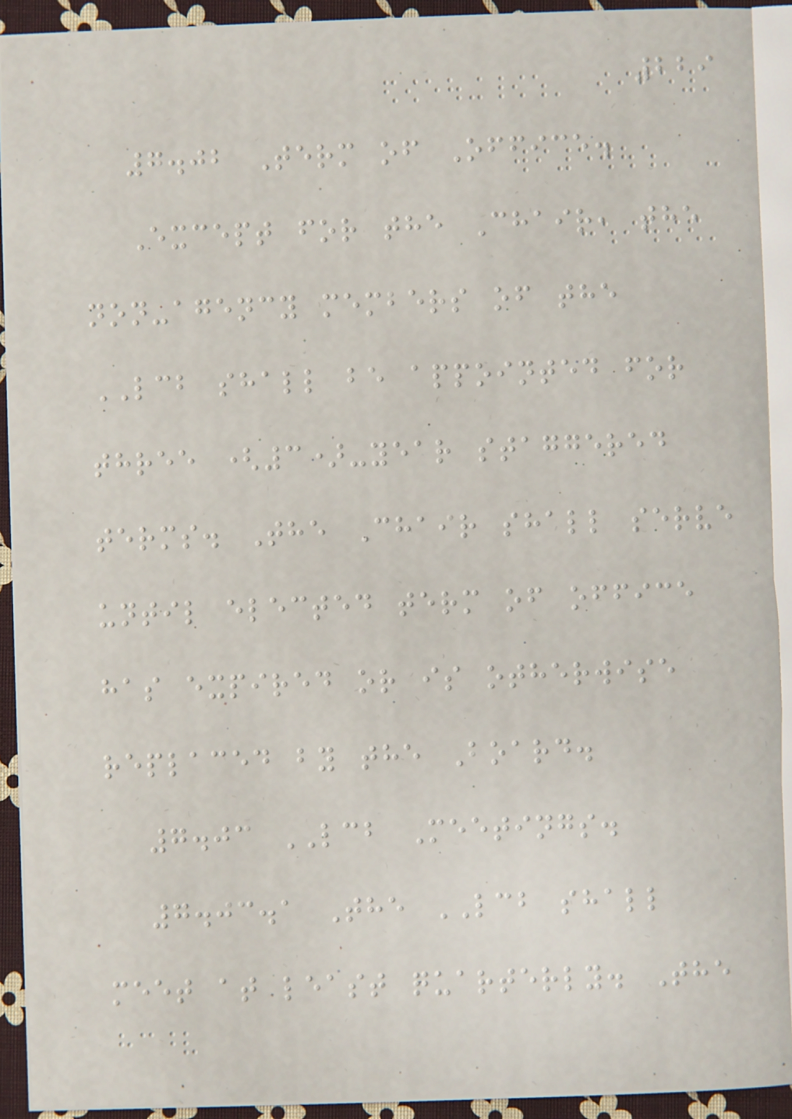229
7.02 Term of Office.
Except for the Chair, the
non-agency members of the
LCB shall be appointed for
three (3)-year staggered
terms. The Chair shall serve
until elected term of office
has expired or is otherwise
replaced by the Board.
7.03 LCB Meetings.
7.03.1 The LCB shall
meet at least quarterly. The
